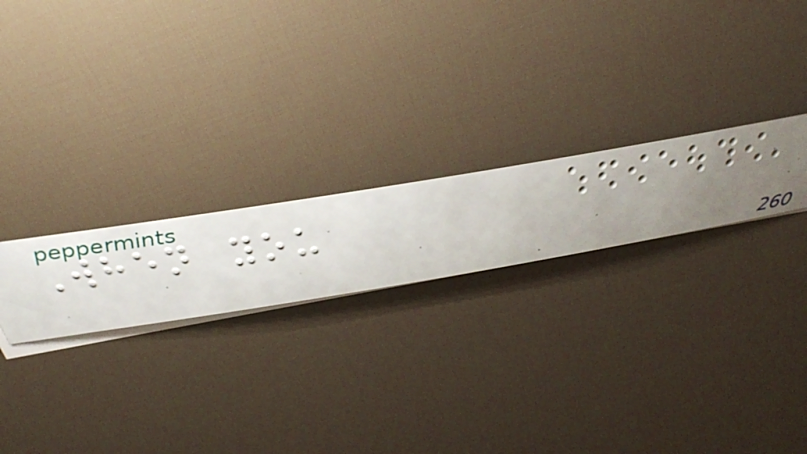When you
